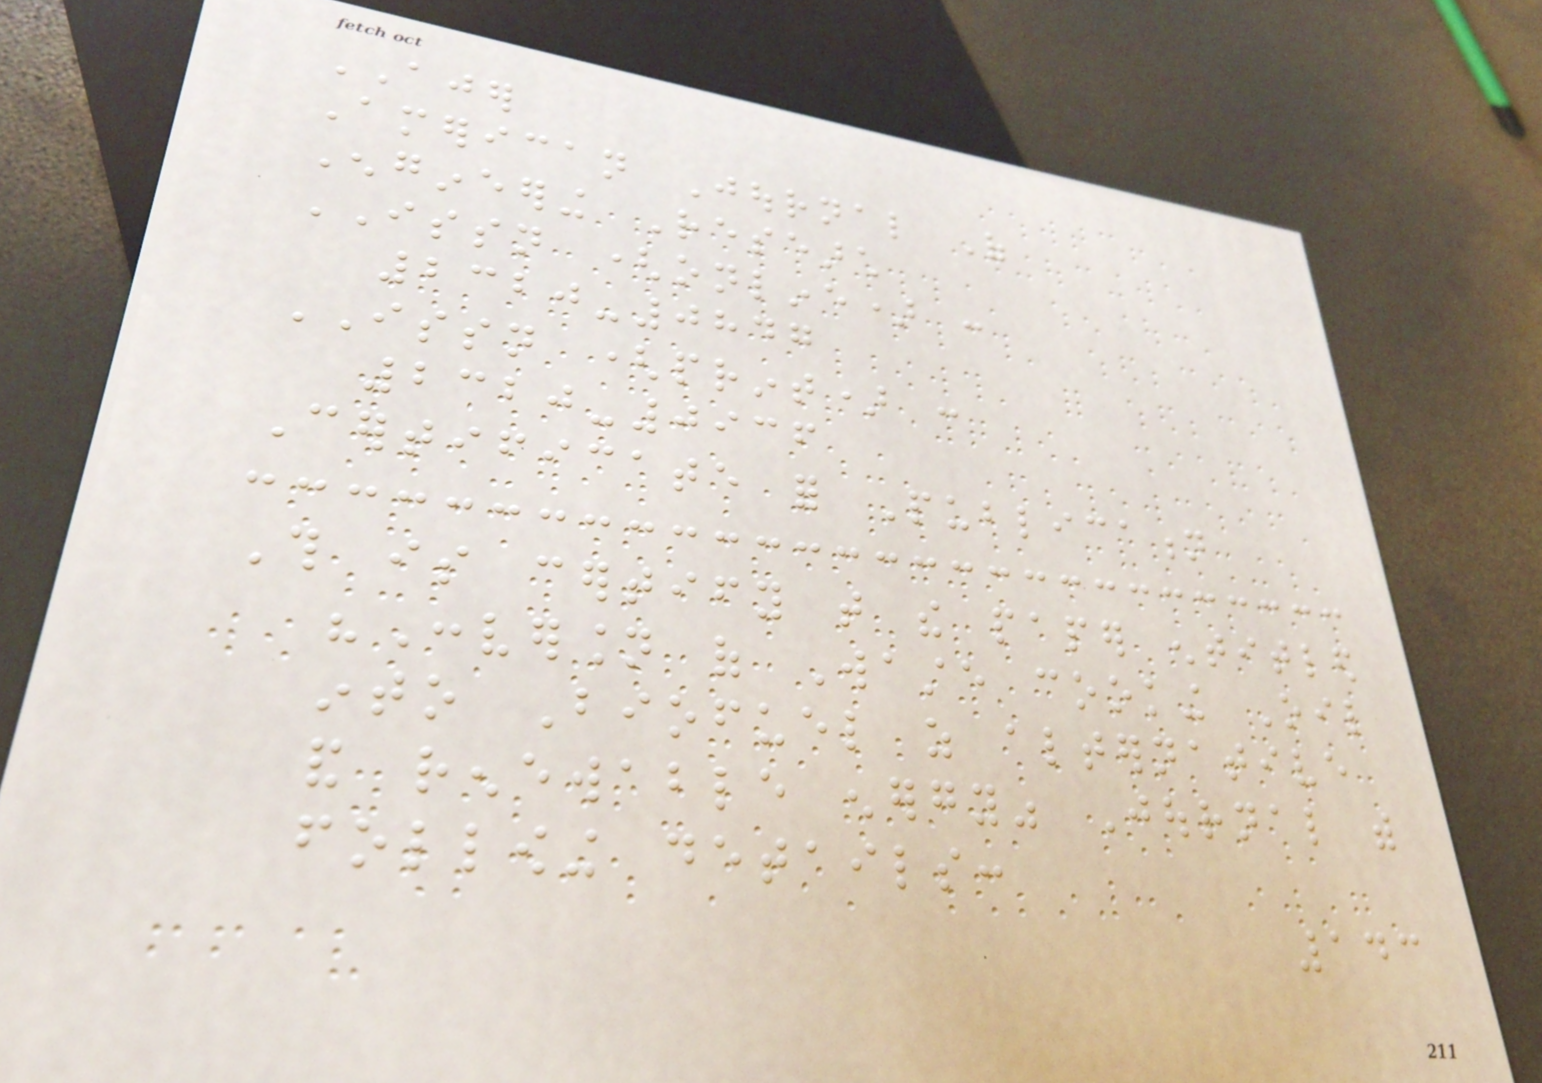AJER
American Journal Of
Engineering Research
ISSN (online) :
2320-0847
ISSN (print) :
2320-0936
Certificate for Publication
This is certify that the paper entitled
"Conversion of Waste cooking Oil
into Biofuel as alternative
and renewable energy" Journal with
following details:
143
